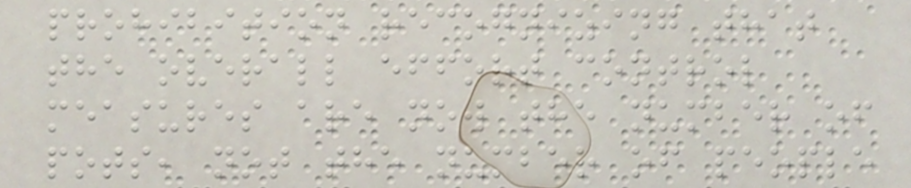prohibition recognizing that
the overall effort control
measures are now the number of
pots, not the number of people
